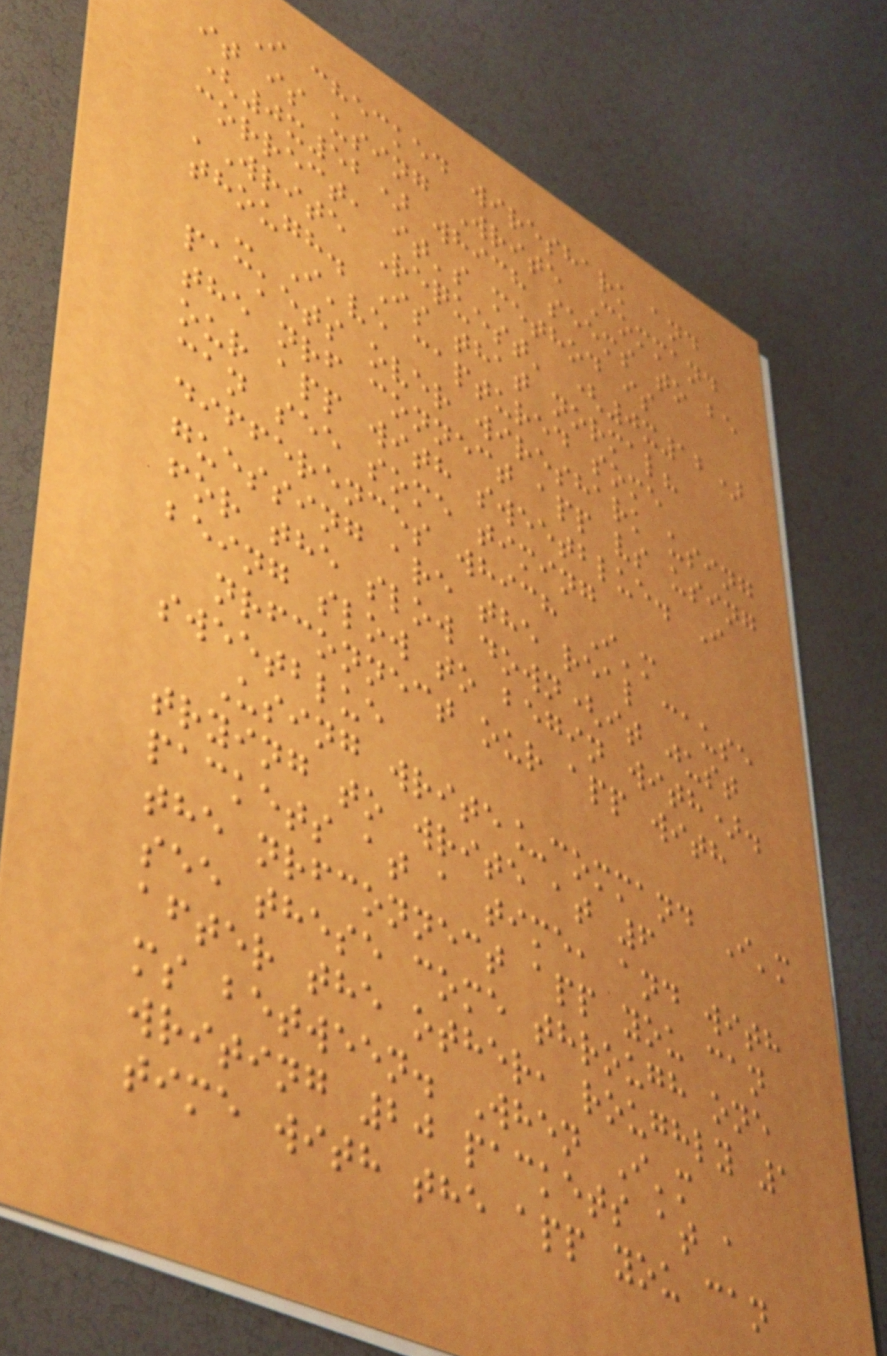I checked wireshark and
it is using Write Command
(0x52) which seems to be
correct, it's method is
'Write Request' (0x12)
though. Is that normal?
- I've captured some
packets over wireshark using
the nrf connect app vs using
our app with sweetblue. I
can see some timing
differences which I'm
guessing are the real cause
for the slow down(it just
being slow to begin with).
nrfconnect our app with
sweetblue
Using write_command I'm
trying to write at 6
packets at a time, and with
the nrfconnect app you can
see these come through one
after the other, roughly 1
ms between. When I'm
writing 20 packets at a
time with the app you can
